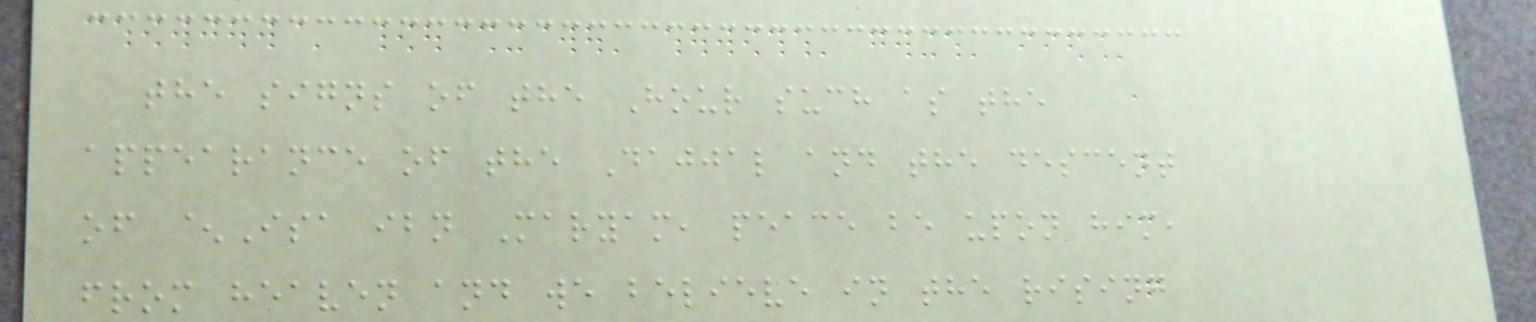the signs of the Hour such as the
appearance of the Dajjal and the descent
of ^Isa ibn Maryam, peace be upon him,
from heaven and we believe in the rising
